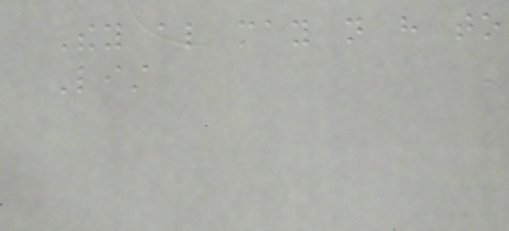They also may not have to
List
